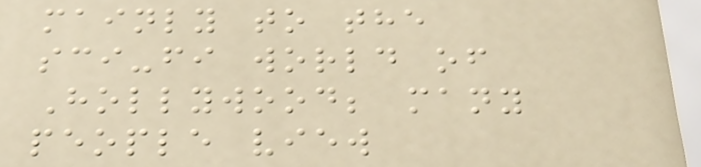mainly to the
sci-fi world of
Hollywood; many
people view
